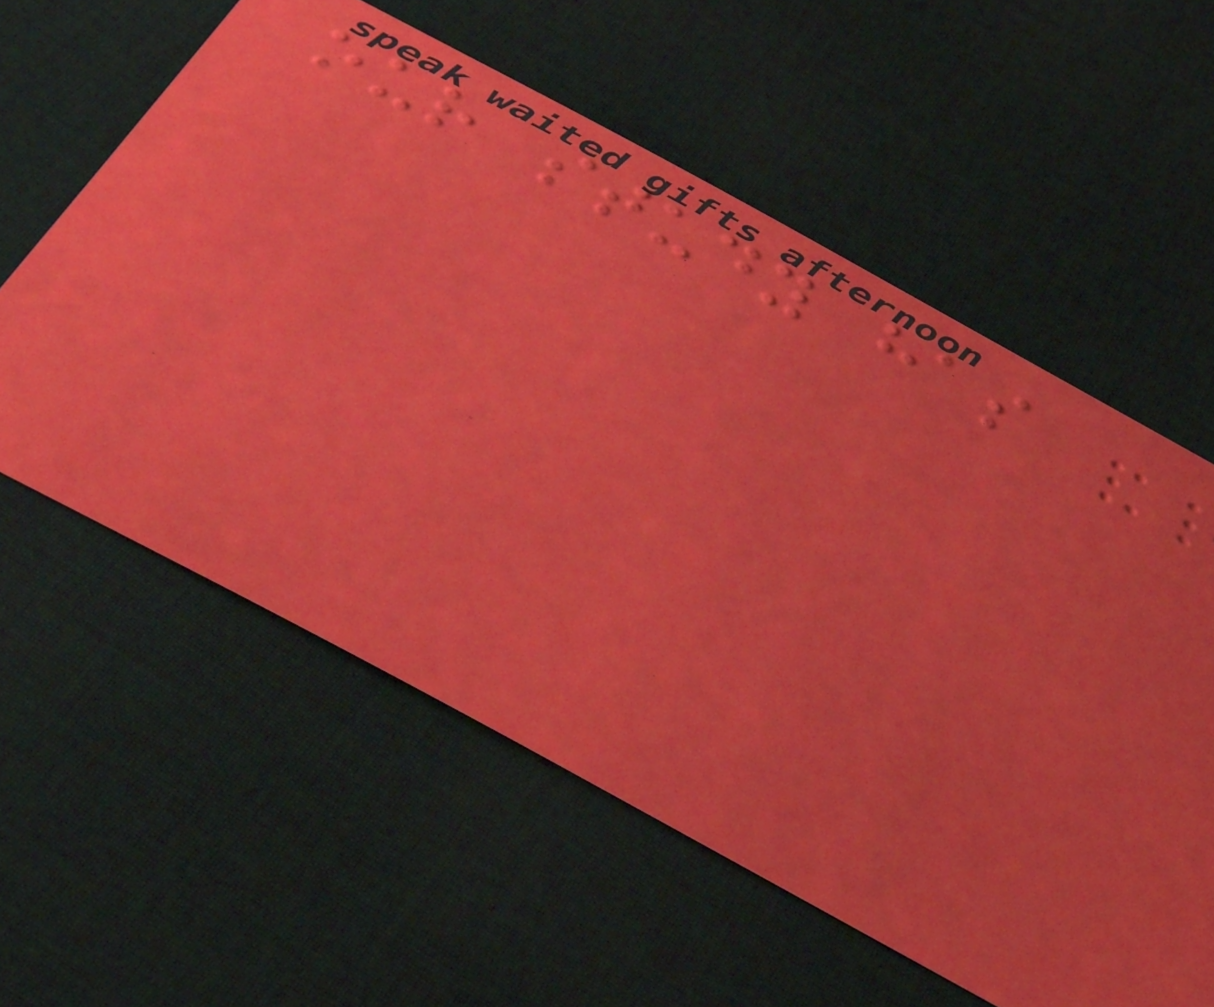our study has
